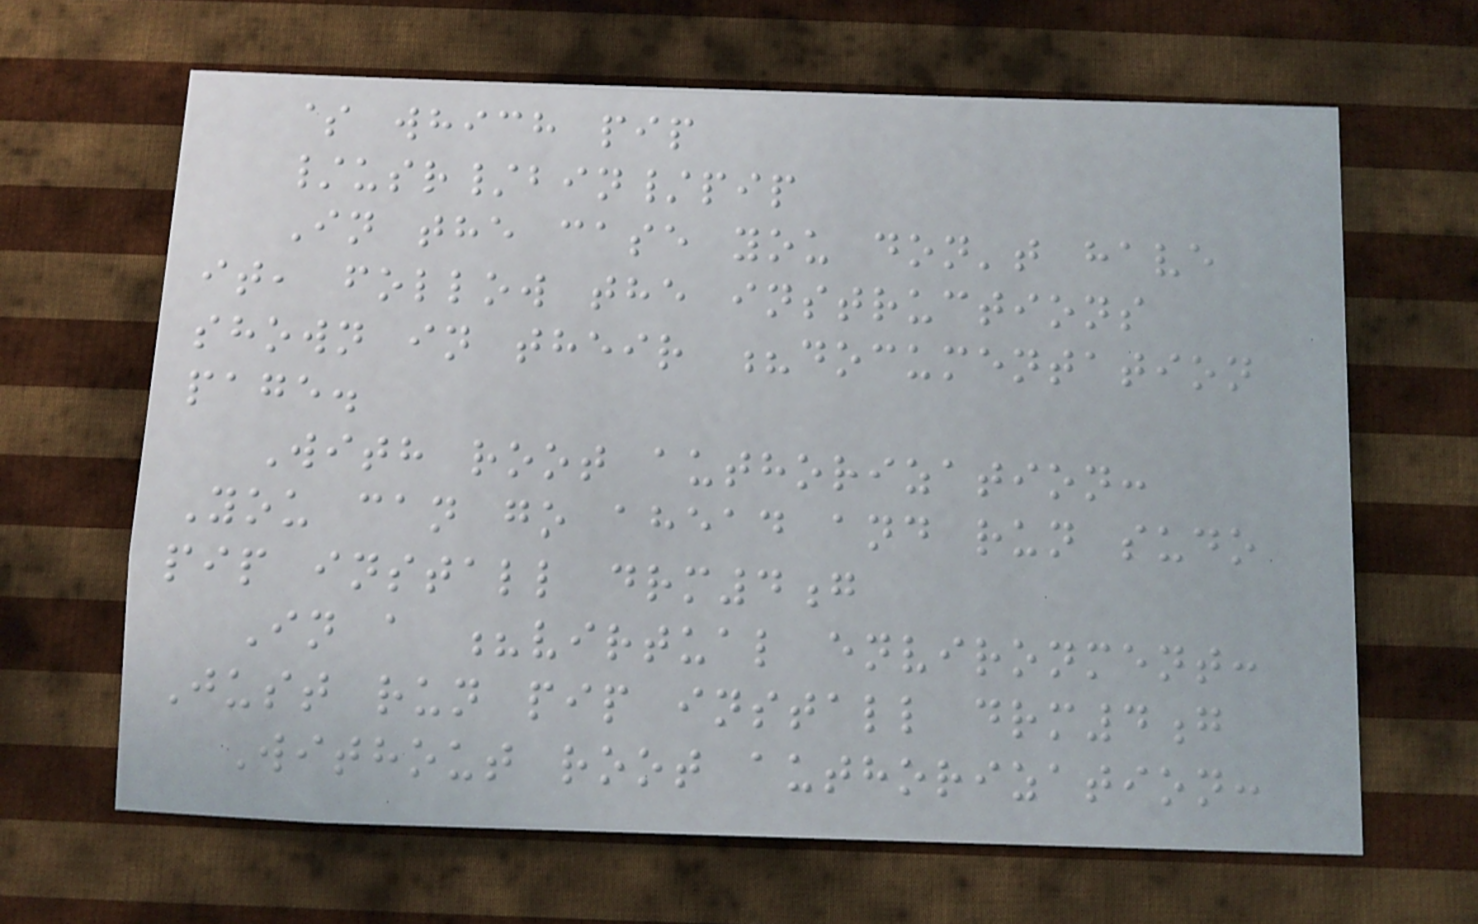$ which pip
/usr/bin/pip
In the case you don't have
it, follow the instructions
shown in their ?documentation
page.
With root authorization:
You can go ahead and run sudo
pip install drm4g
In a ?virtual environment:
Just run pip install drm4g
Without root authorization:
